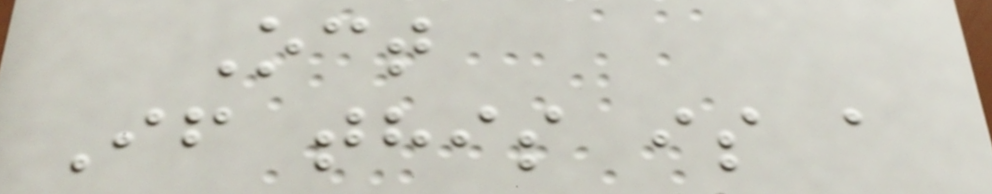Oct
If this is a
